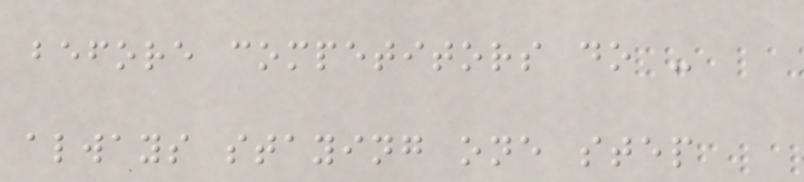before competitors do -
always staying one step
